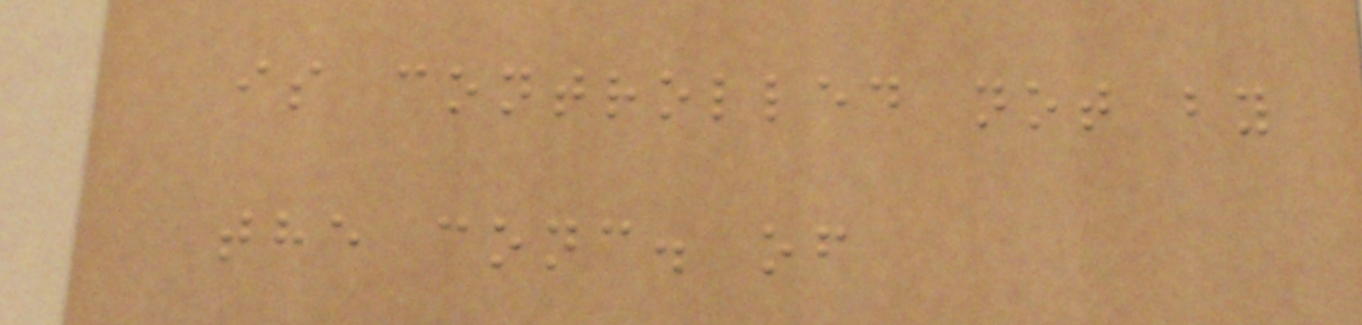is controlled not by
the conc. of
